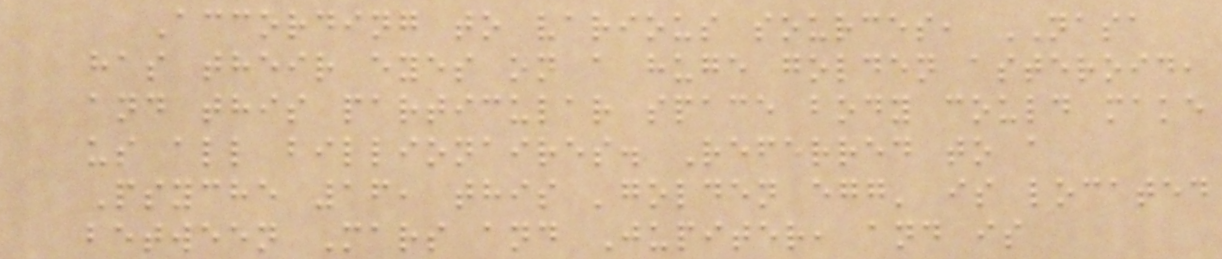According to various sources, NASA
has their eyes on a huge golden asteroid,
and this particular space body could make
us all billionaires. Referred to a
Psyche 16, this 'golden egg' is located
between Mars and Jupiter, and is
